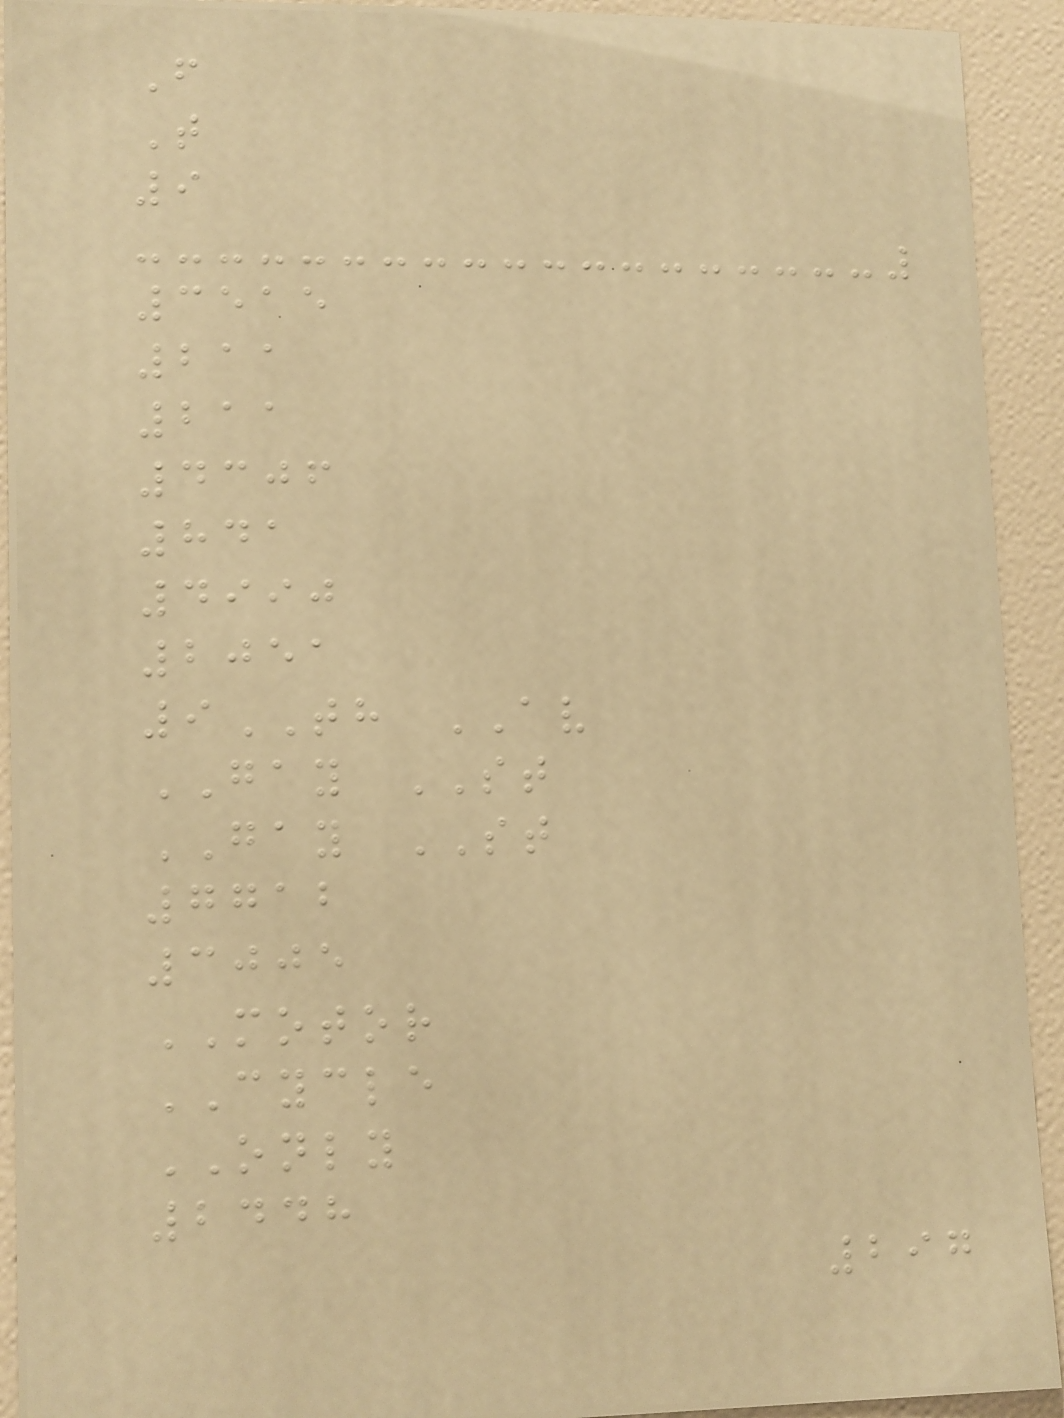F
T
9
3515
211
211
4306
841
4990
2051
9TH AV
GAY ST
GAY ST
7712
3005
MOTOR
CYCLE
ONLY
2448
297
